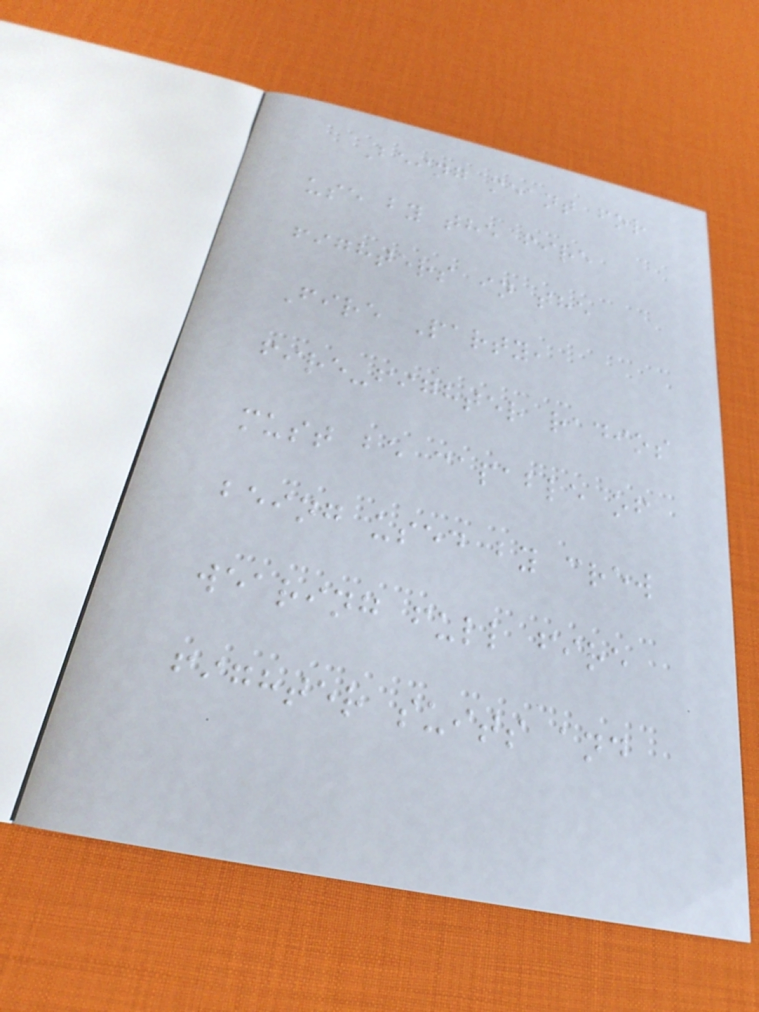Being meant for
use by the fire
fighters in the
Fire Party,
fire-fighter radios
must be capable of
being used by crew
wearing full fire
fighter suits and
